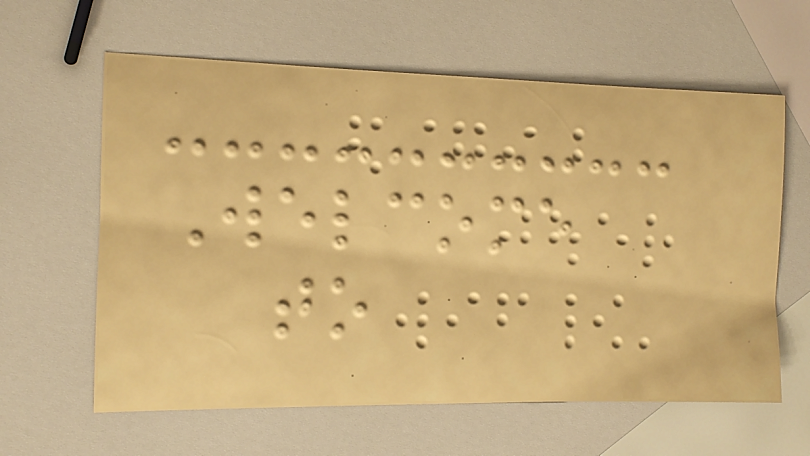Welcome
to
